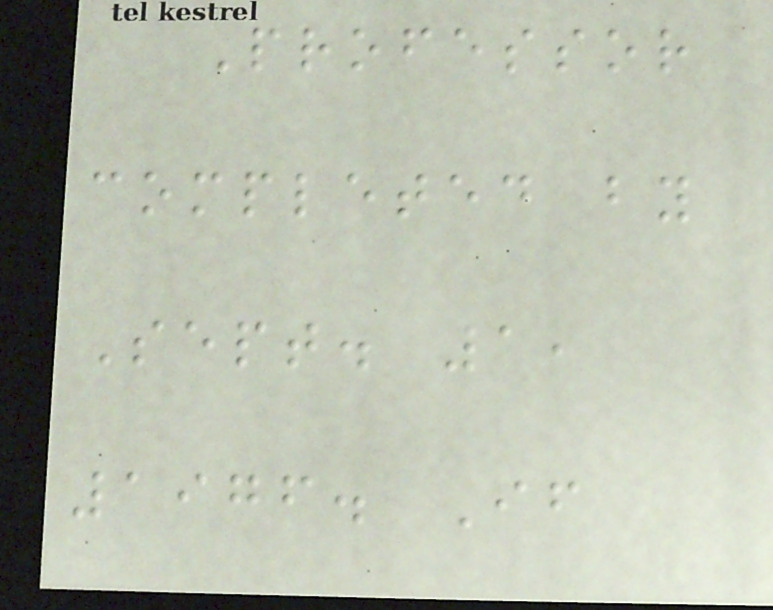Professor
completed by
Sept. 1,
1976. If
